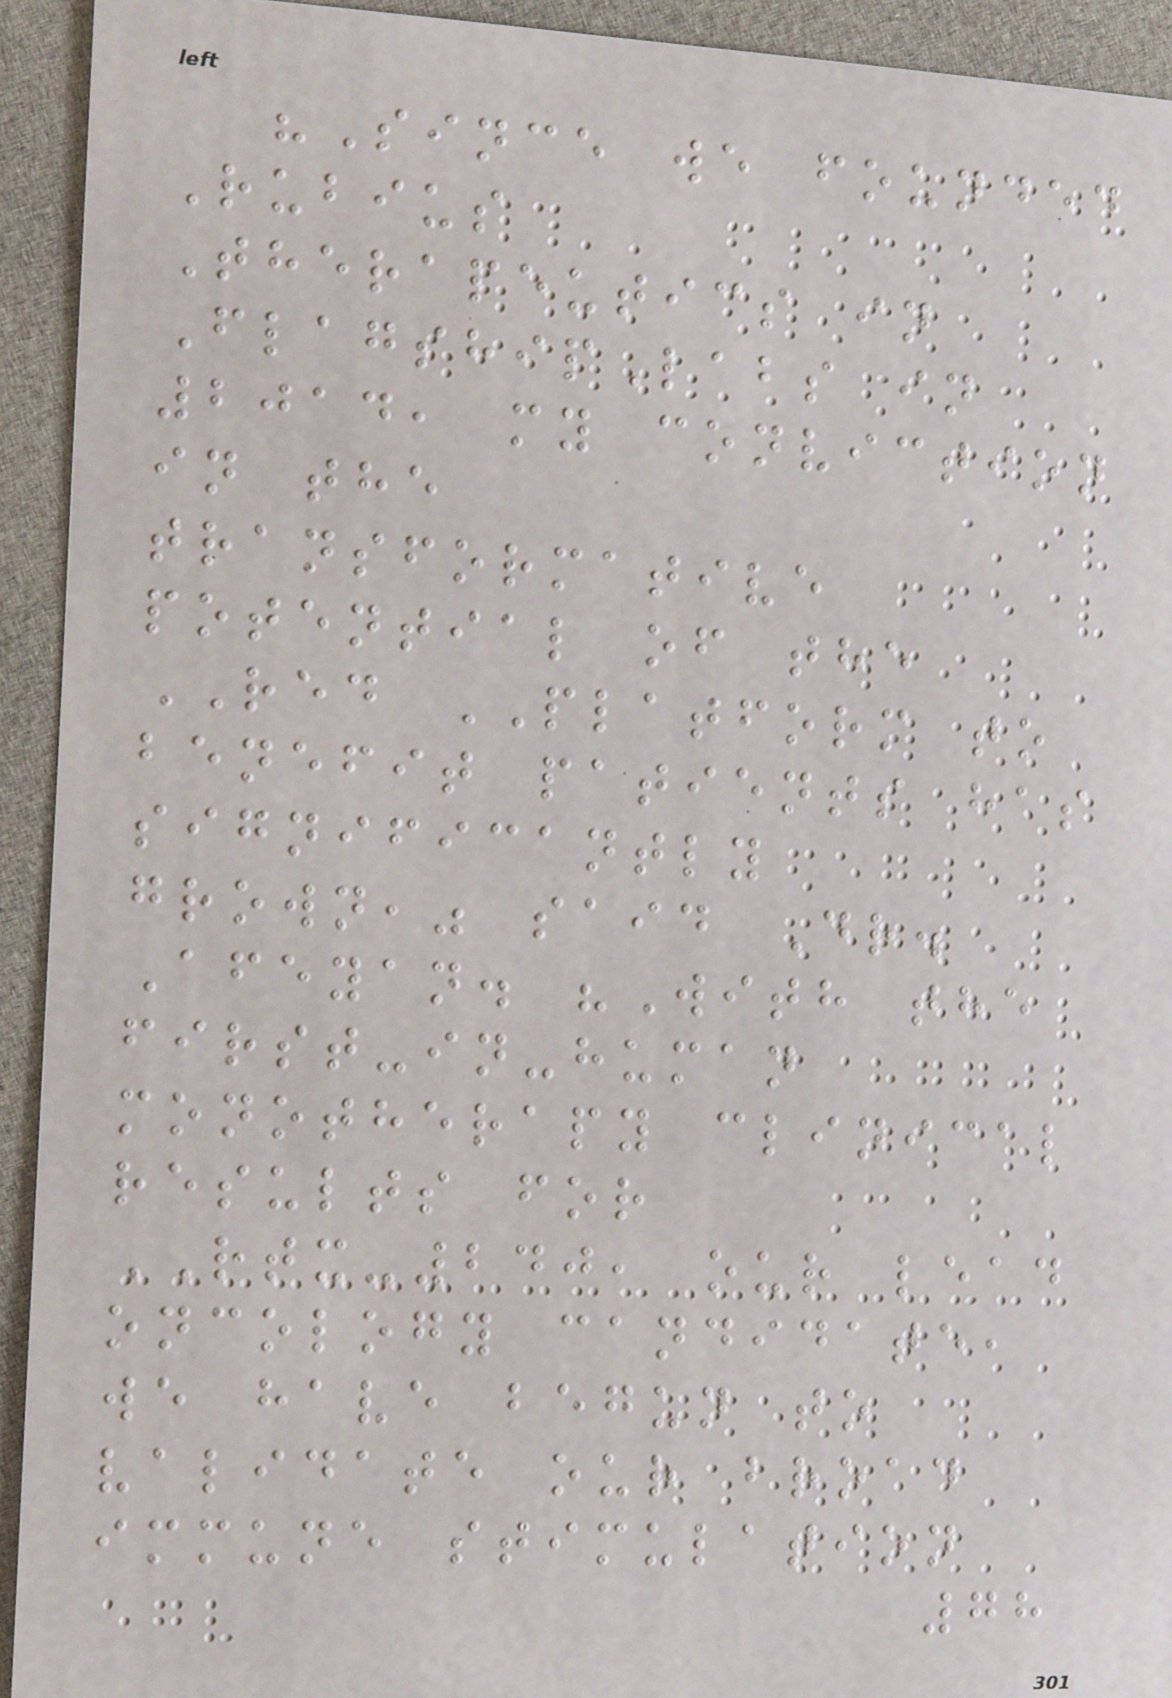"Since we founded
Rubius
Therapeutics in
FlagshipLabs in
2014, my conviction
in the
transformative
potential of the
RED PLATFORM to
benefit patients has
significantly
grown," said Dr.
Afeyan. "With the
first-in-human
monotherapy clinical
results for
RTX-240, our lead
oncology candidate,
we have begun to
validate our broad
immune stimulation
78
